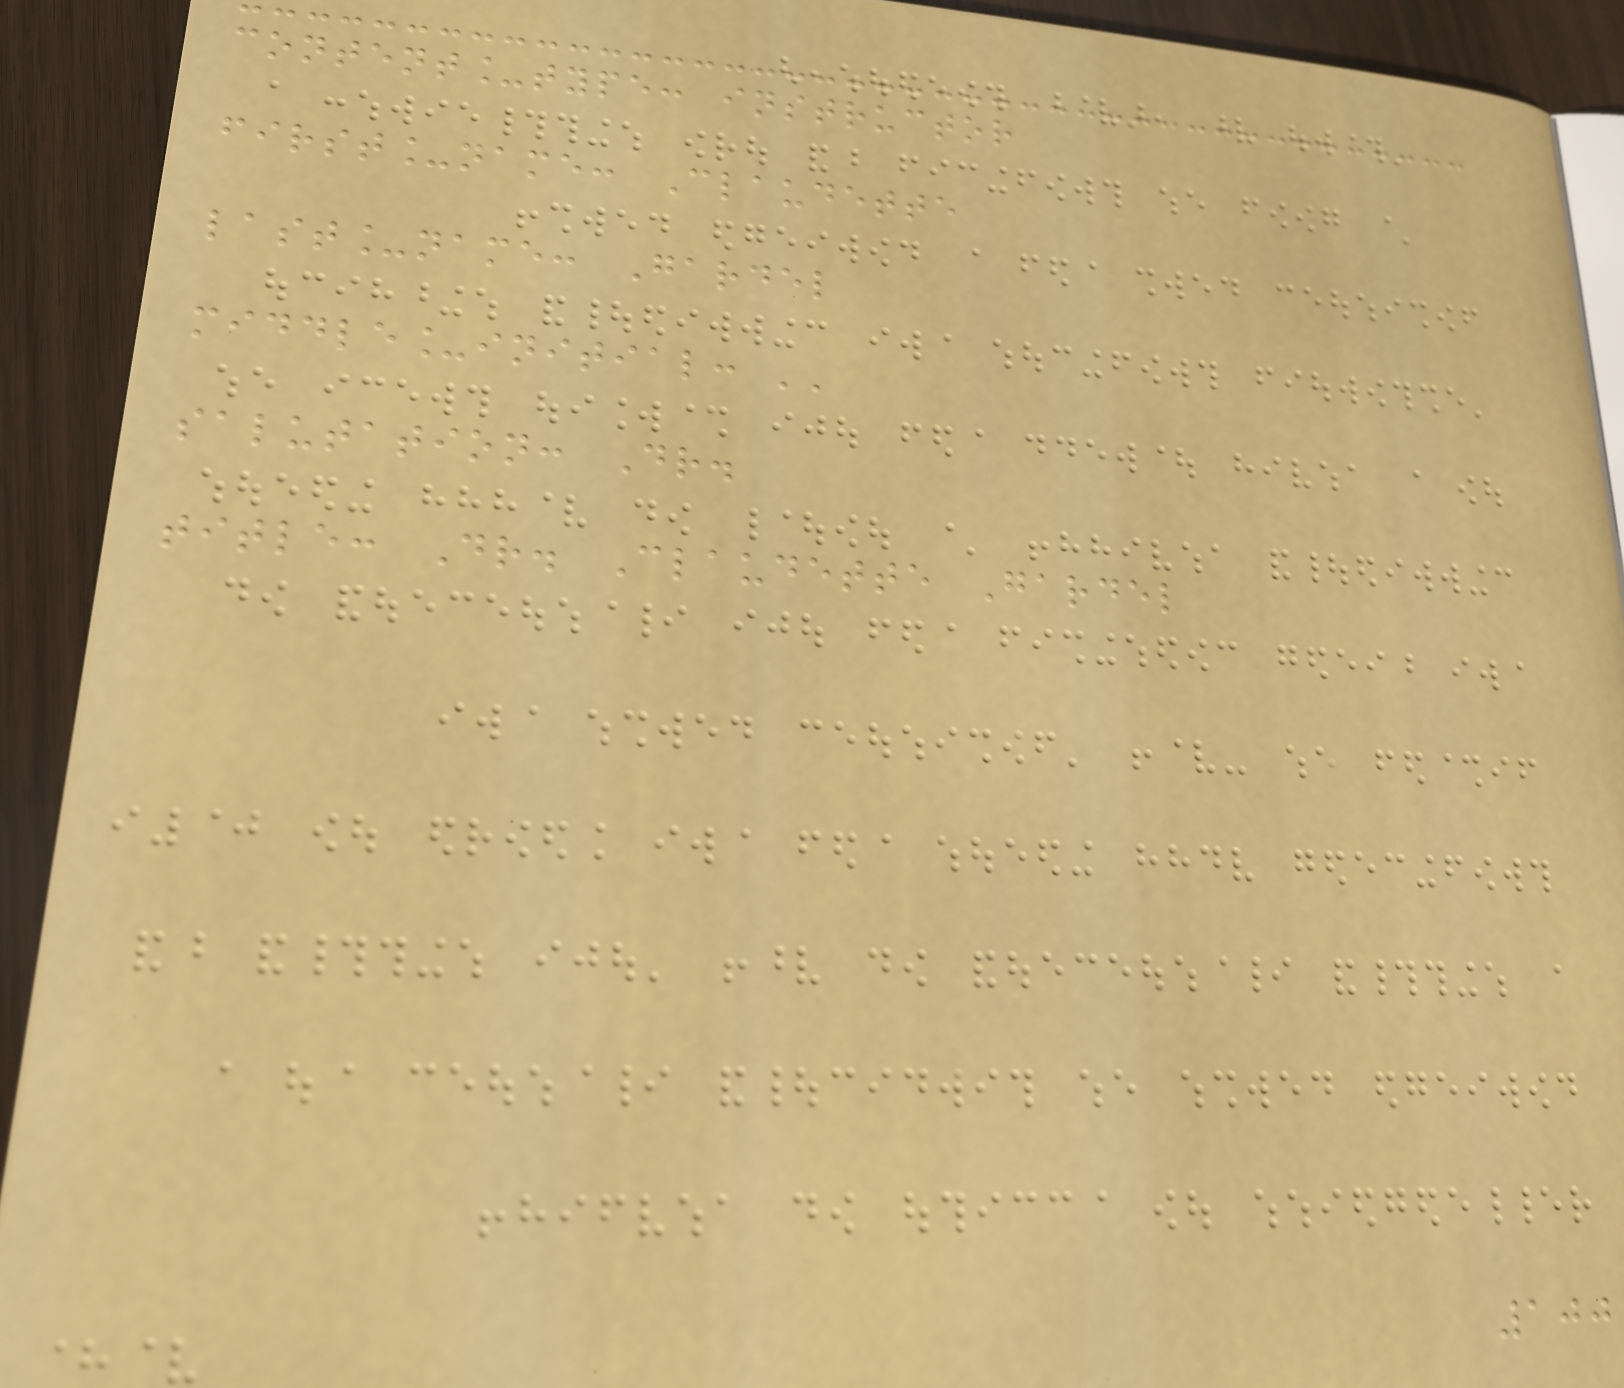content_type: instructor
first_name: Claudette
last_name: Gardel
middle_initial: ''
salutation: Dr.
title: Dr. Claudette Gardel
100
